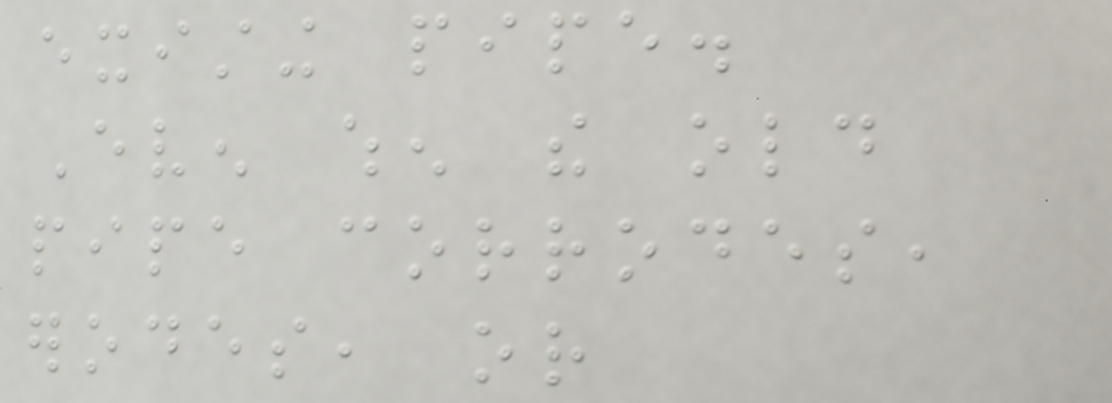existing pipe.
Even when the old
pipe corrodes,
erodes, or
